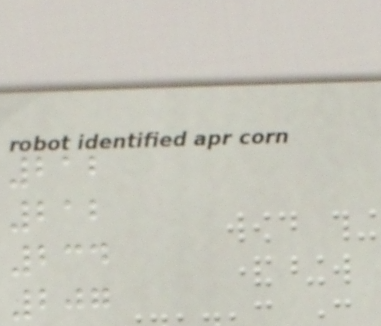212
212
234
207
